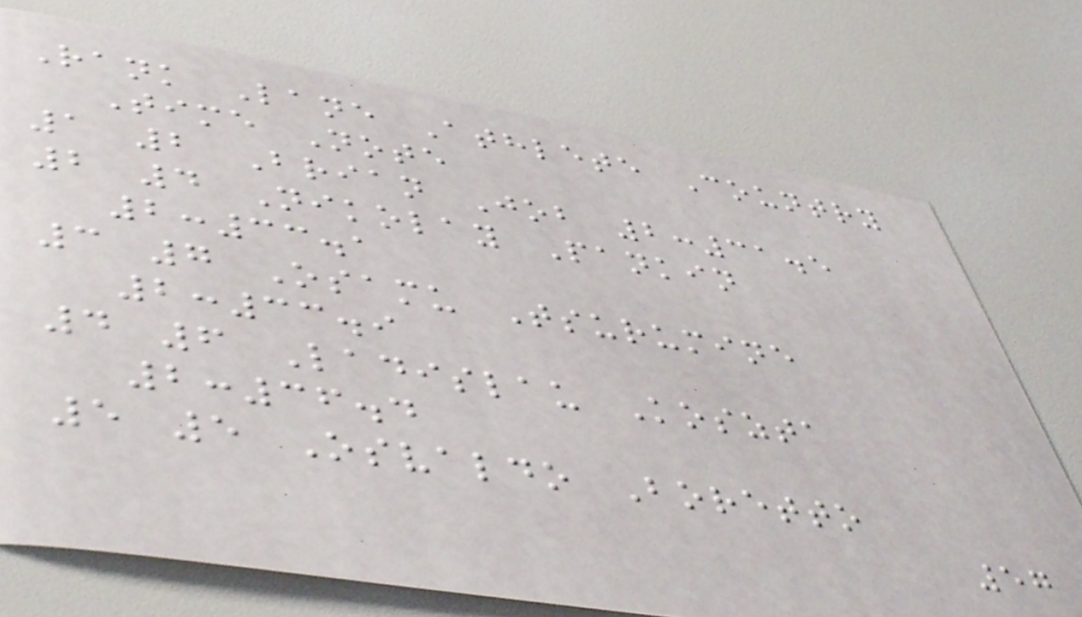Rank Lane Athlete Country
Time Note
1 2 Brian Job 2:31.5
2 4 Nikolay Pankin
2:33.1
3 7 Osamu Tsurumine
2:33.9
4 6 Ladislau Koszta
2:36.4
5 5 Osvaldo Boretto
57
